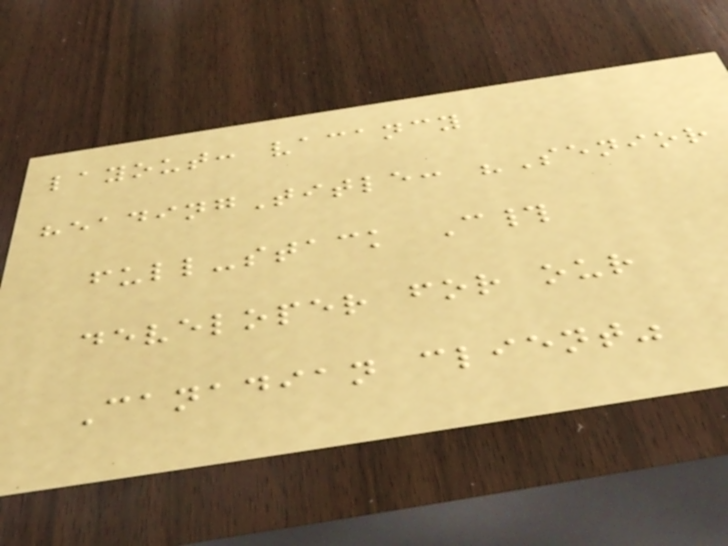layout: vacancy
headingTitle: "Senior
full-stack C#
developer for our
Canadian client"
